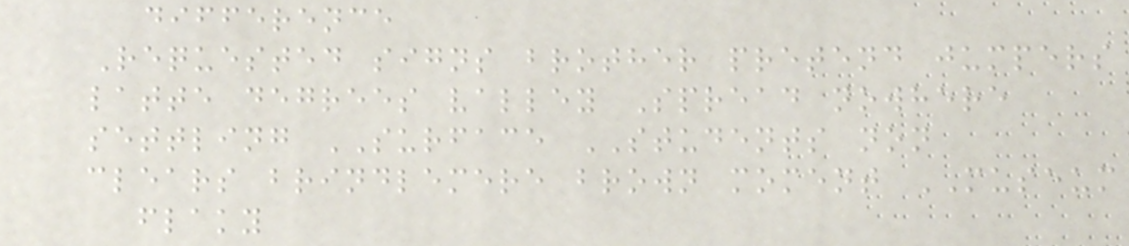difference
Requested signs brother pretend jumpers
latte degrees valley Spread nowhere
settling SURFACE STUDENTS non
clears brindlemere brown moment MUSEUM
flaky
